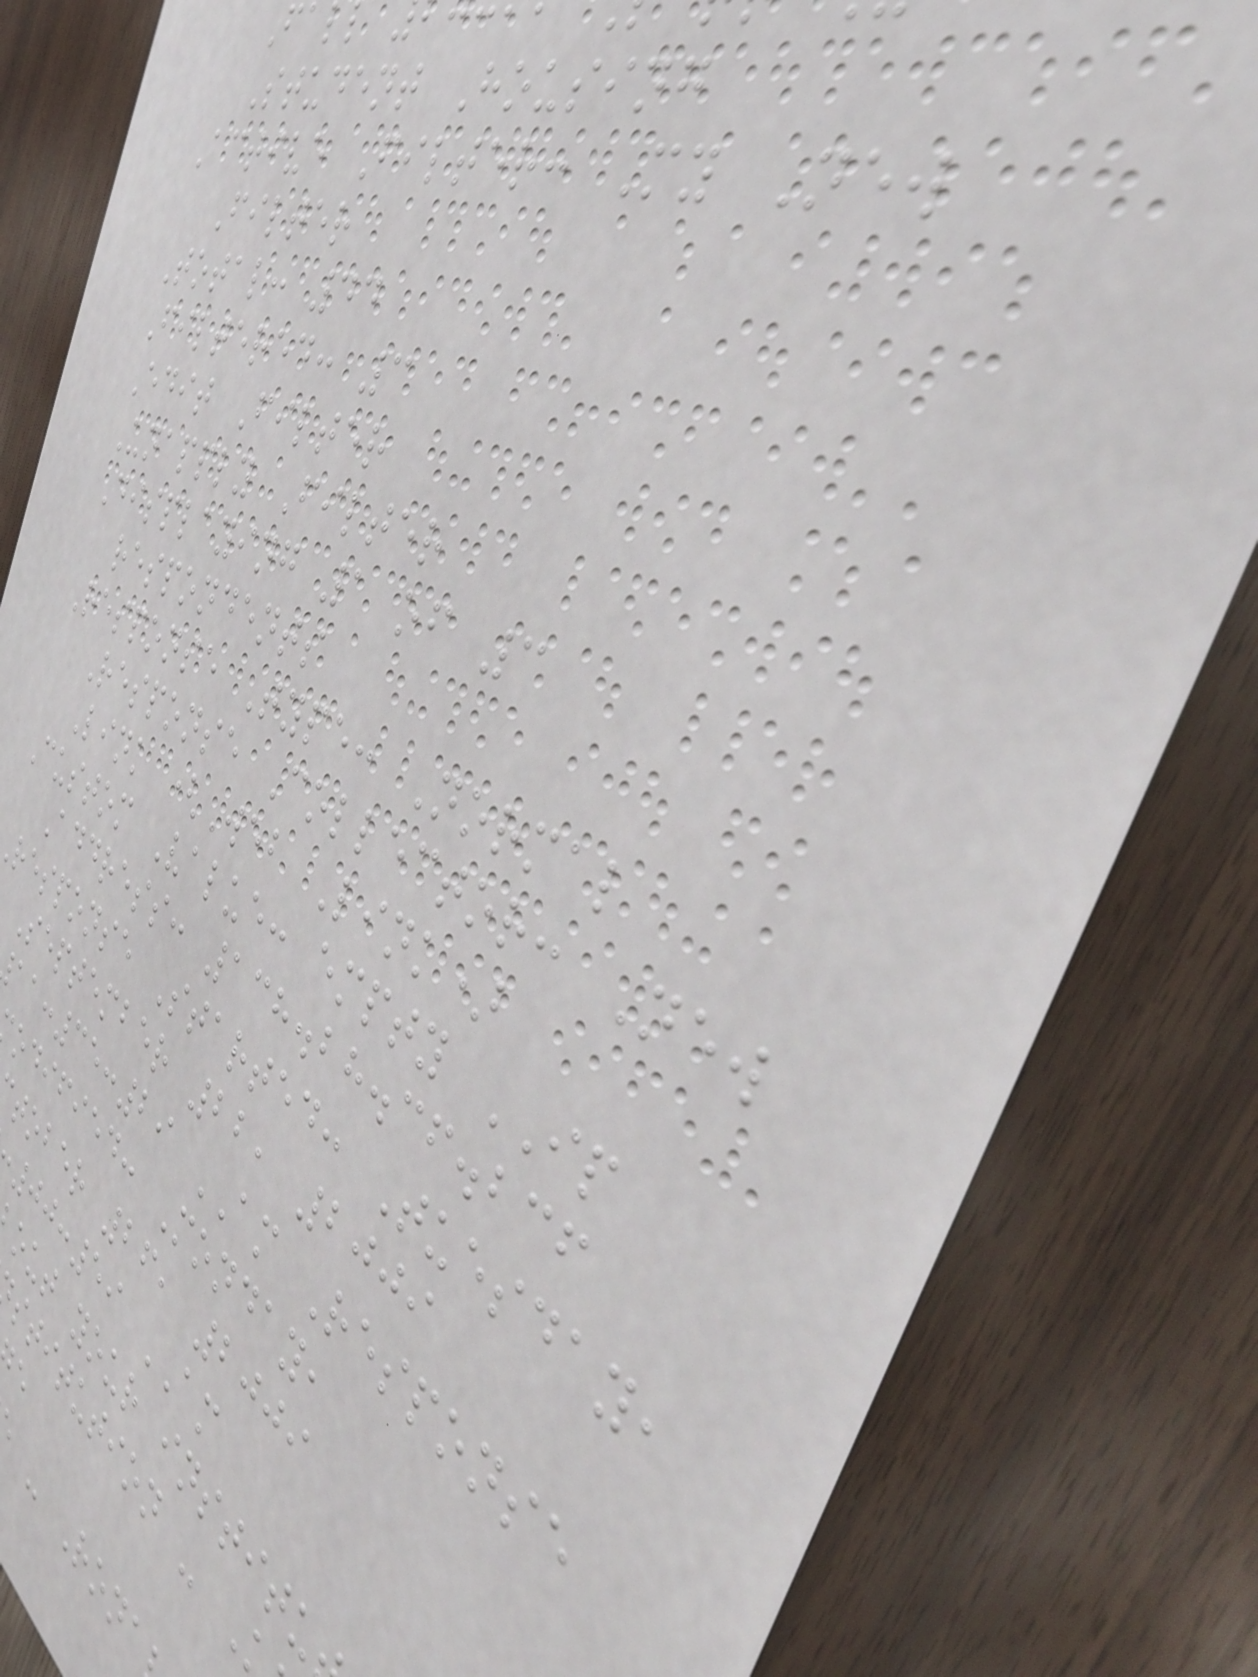Student Housing
Active Filter: My New
Filter
Total: 44
Filtered: 3
Edit Filter
Unapply Filter
Displaying 1 of 3
respondents
Response Type: Normal
Response Collector: New
Link (Web Link)
Custom Value: empty IP
Address: 138.28.36.236
response Started: Tuesday,
September 22, 2009
:35:29 AM Response
odified: Monday,
tober 26, 2009
00:59 AM
out your institu
stitution -
- Rona
